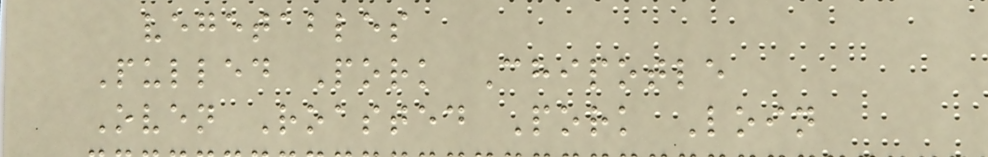vegetables
Pulled Pork Chipotle
Oven Roasted Pork Loin
